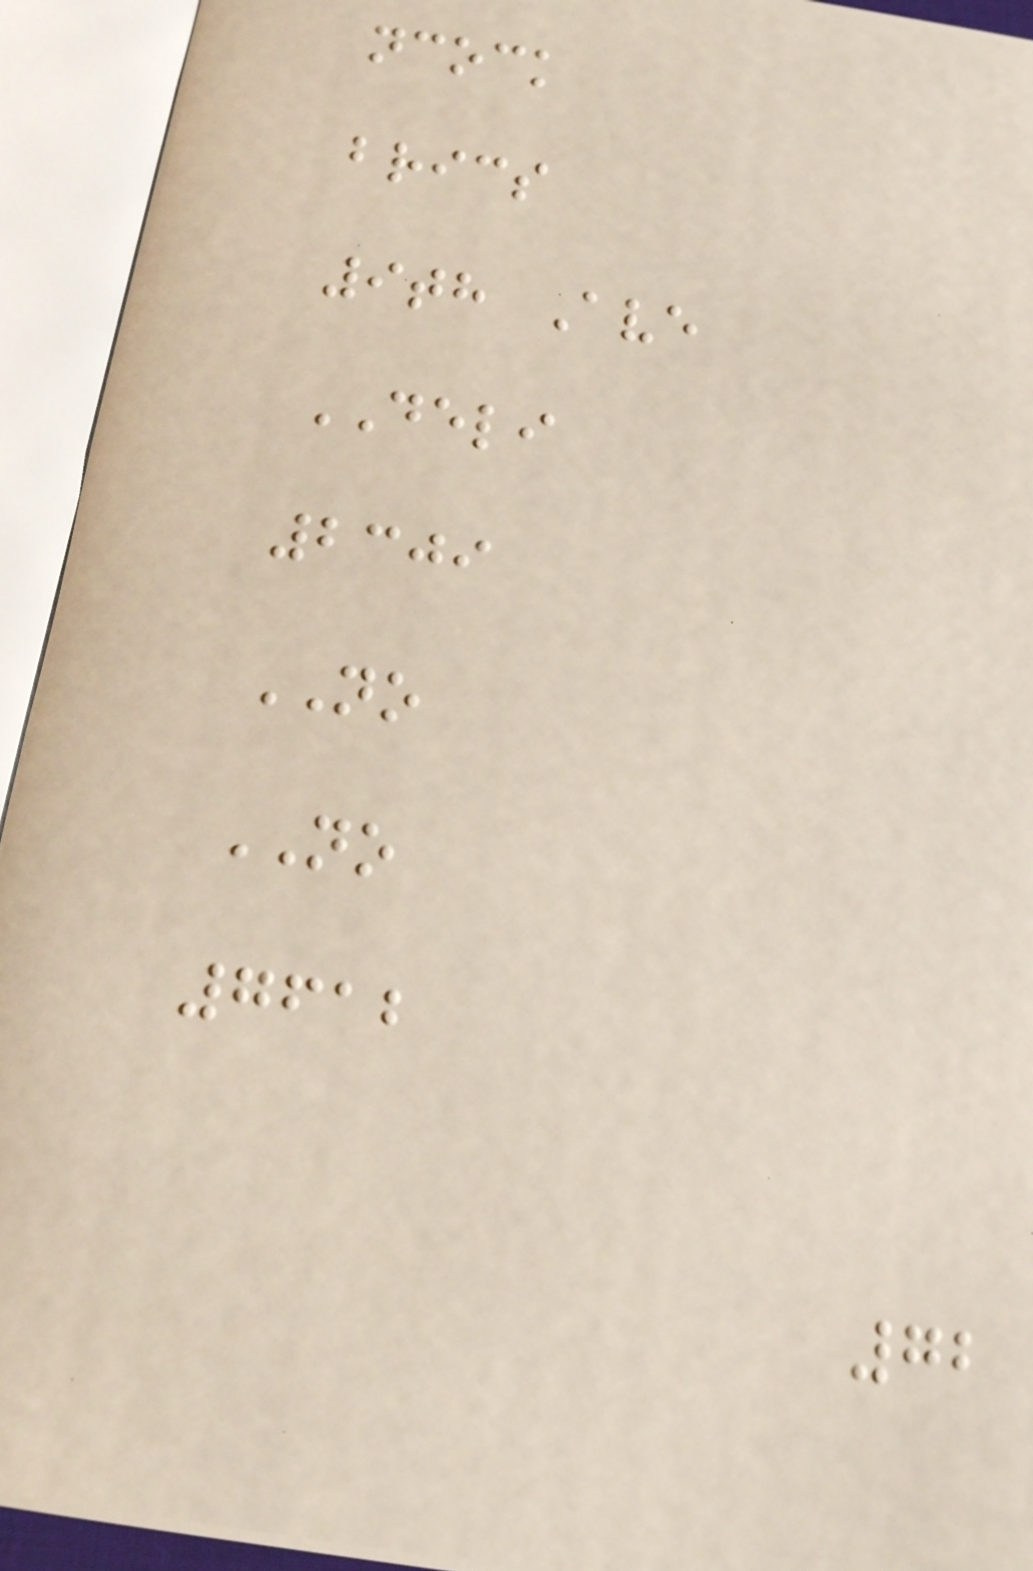ncock
brics
9th Ave
DELI
2309
NO
NO
7612
72
